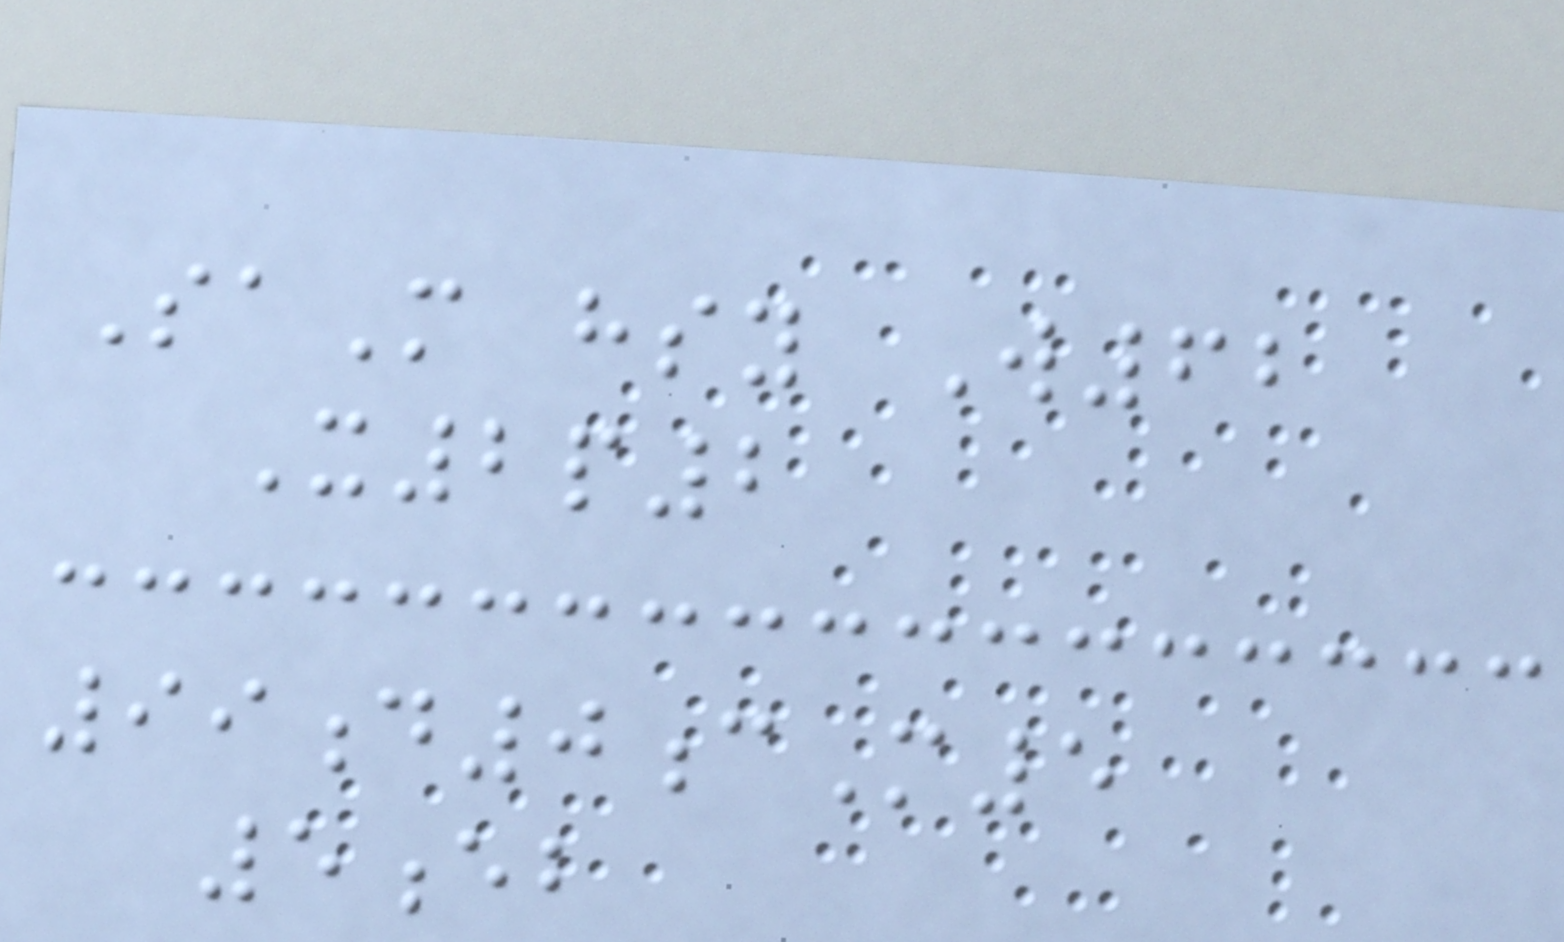SaM hsy W62
X2p2
99d0cM5
5eb
